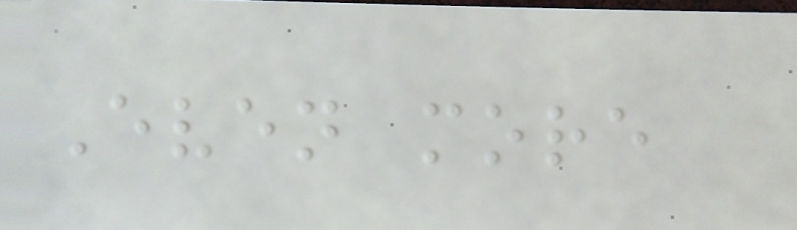Even more
